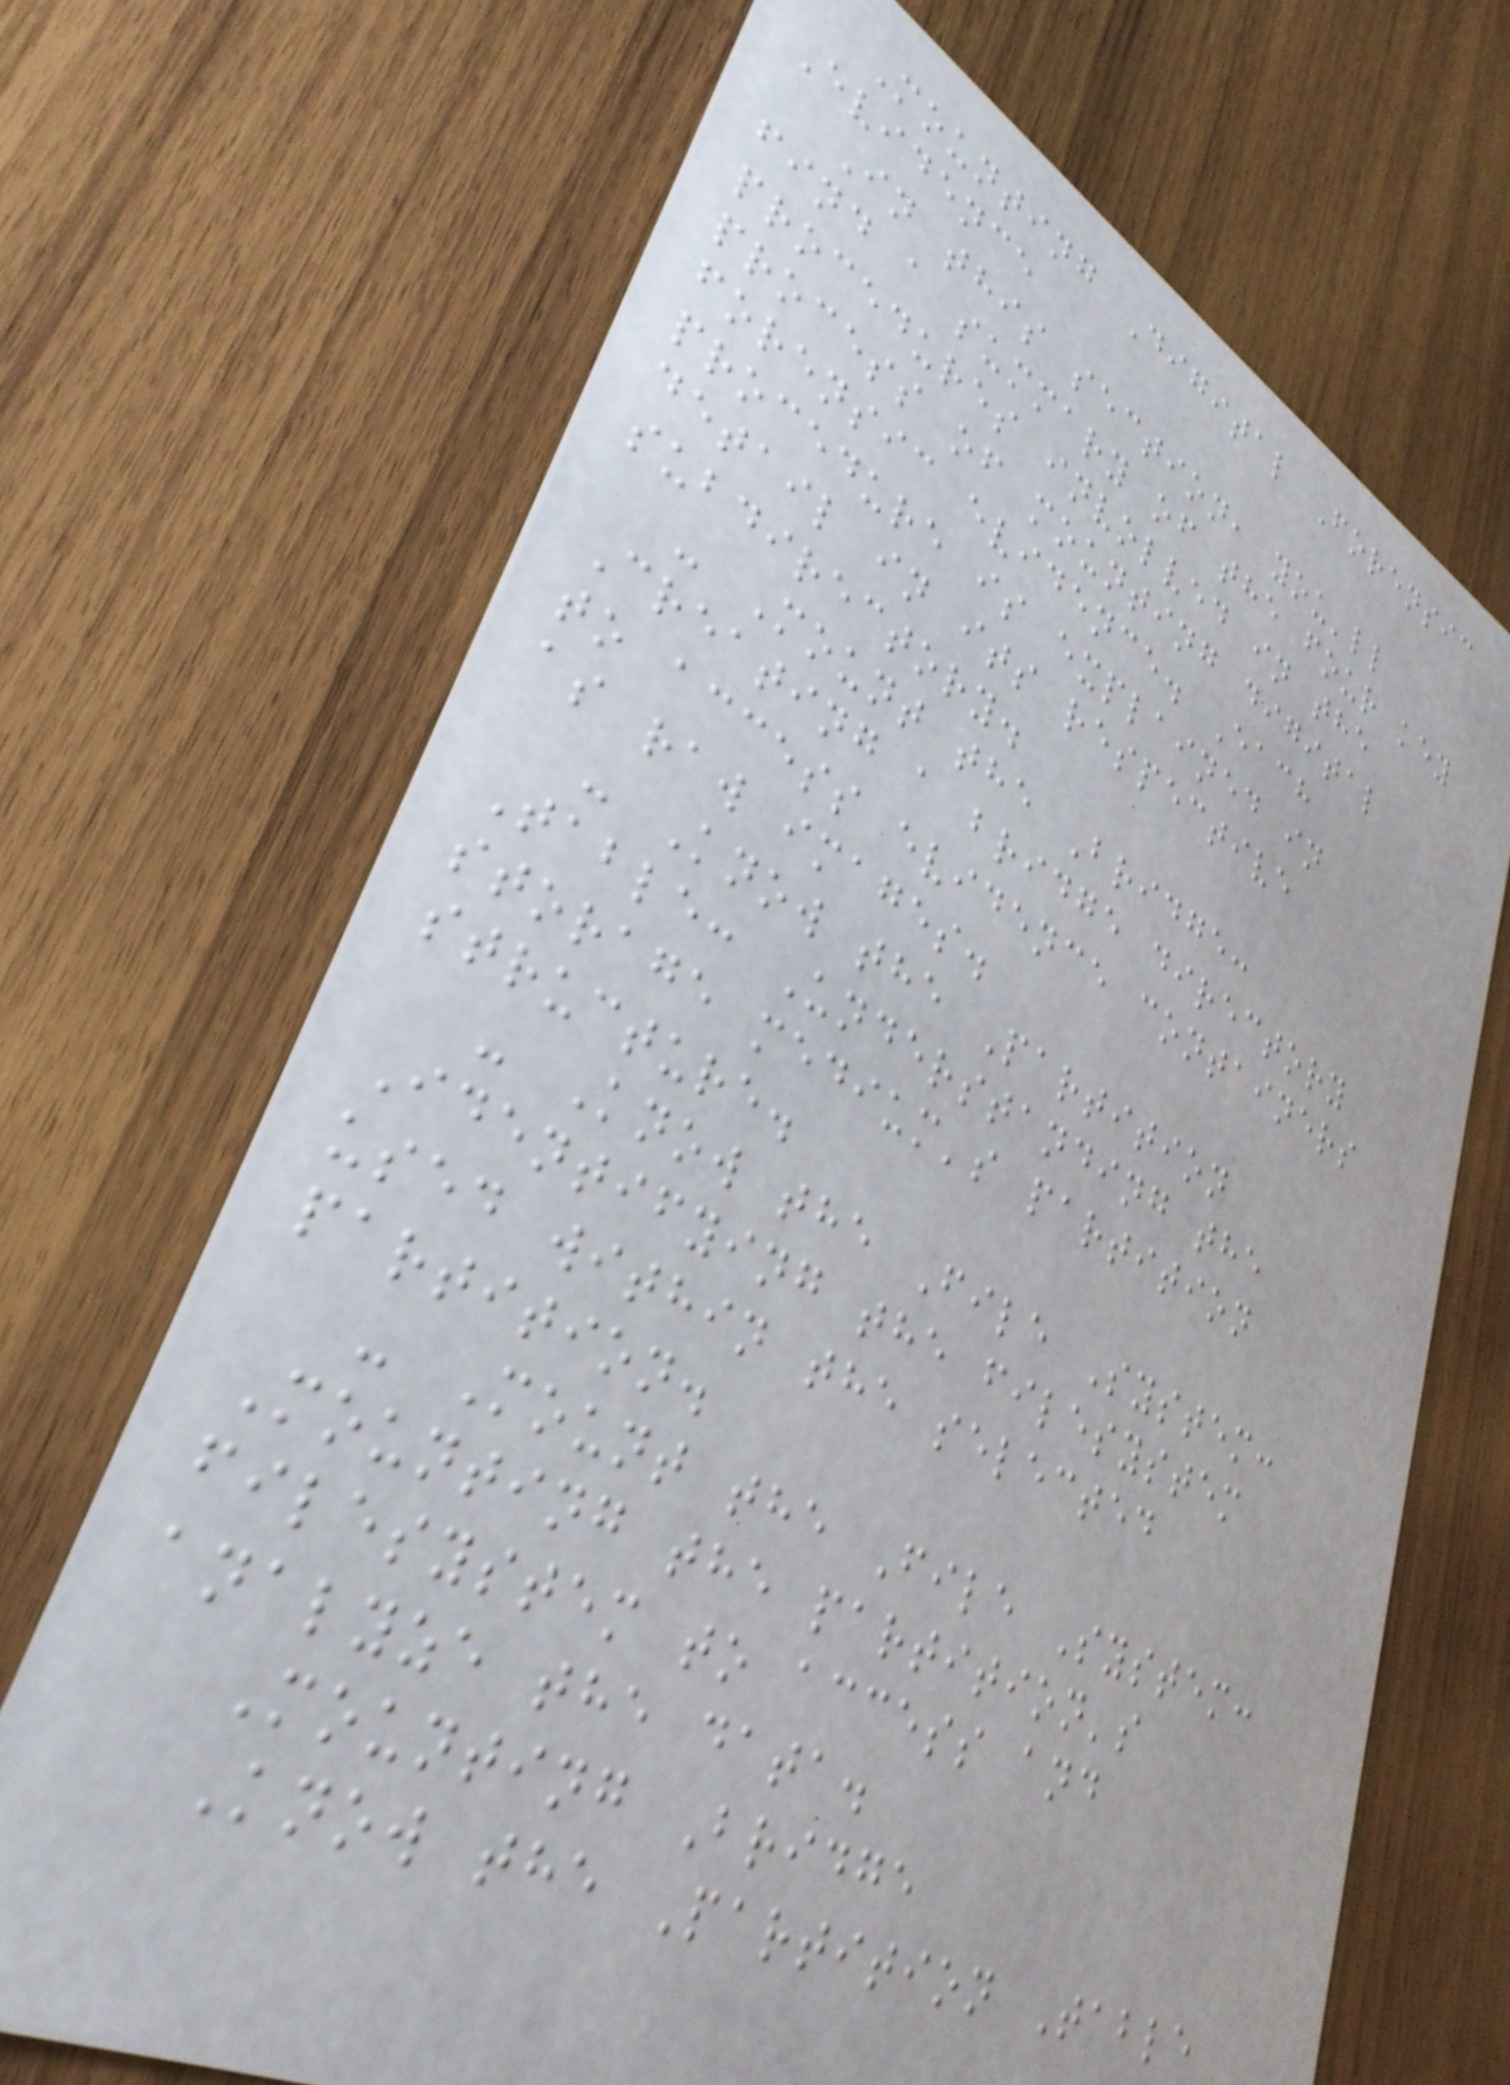Mounting Digital Forensic
Evidence
In this section, you'll
find a summary of the four key
procedures involved in the
process of mounting digital
forensic evidence. Each
procedure is explained in
detail in its respective
subdirectory.
- Mount the Bridge:
Creating a bridge directory
to access evidence containers
as raw images.
- Know the Partition
Table: Understanding the
storage medium's partition
structure.
- Know the File System:
Identifying the filesystem
used within the selected
partition.
- Mount the File System:
Mounting the partition's
filesystem to access and
analyze the data.
Mounting Bridge
Know the Partition Table
